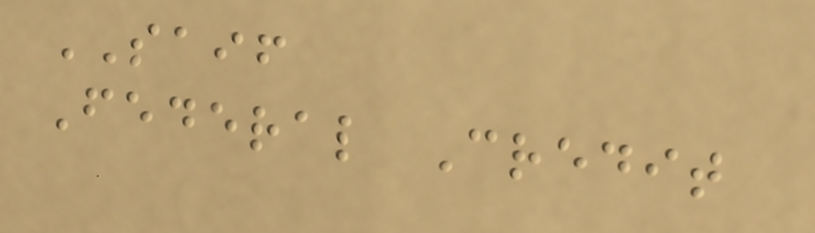SAIF
Federal Credit
